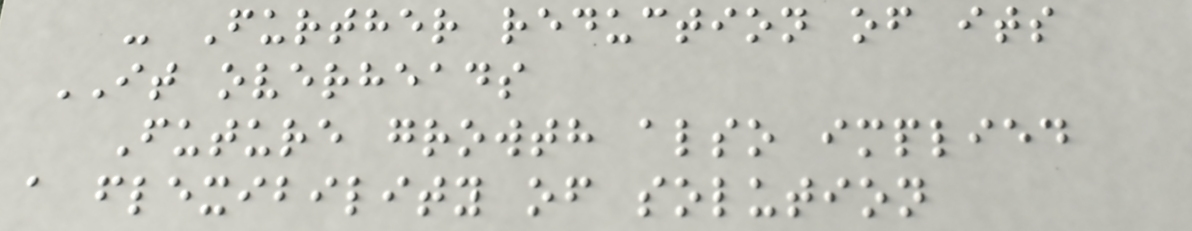- Further reduction of its
IT overheads
Future growth also implied
a flexibility of solution
